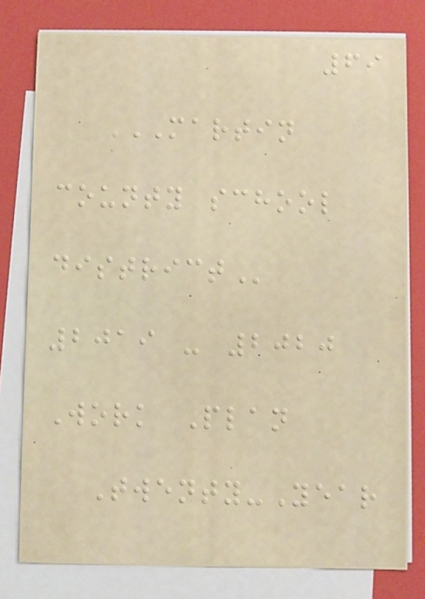69
MARTIN
COUNTY SCHOOL
DISTRICT
2019 - 2020
Work Plan
Twenty-Year
